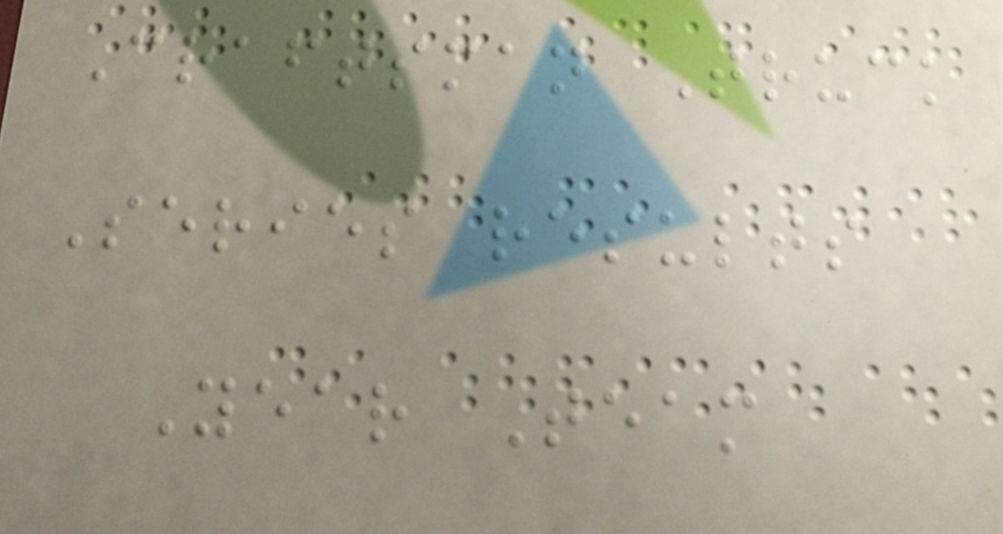Craftsman Truck
Series results
Year Team
